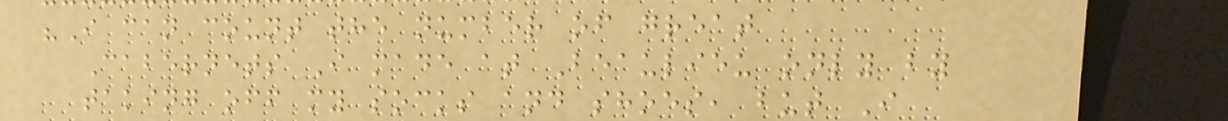"I can count the number of great
Cabernets I made at Beaulieu only by
taking off my socks and shoes, but I
